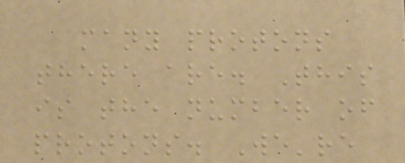many protons
there are. This
is the number of
protons. We're
